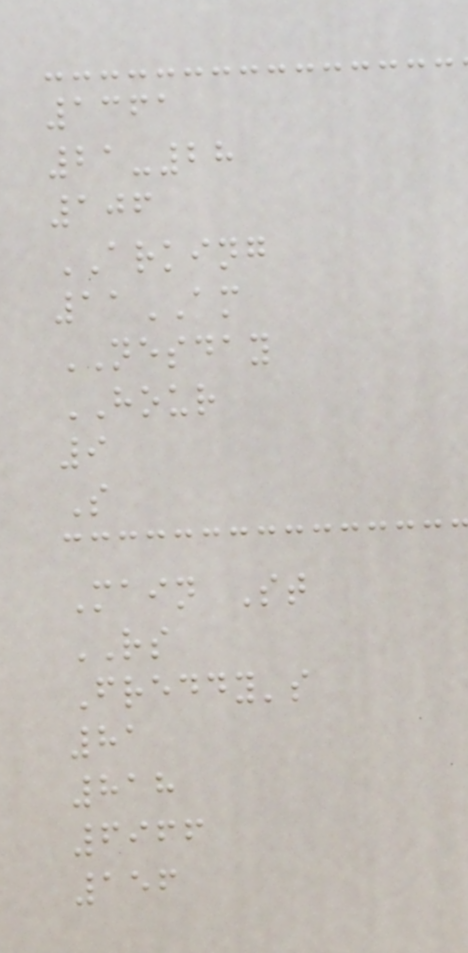1361
21-28
106
ARKING
11AM
NESDAY
HOUR
9
S
Main St
RS
Freddy's
81
818
6966
156
